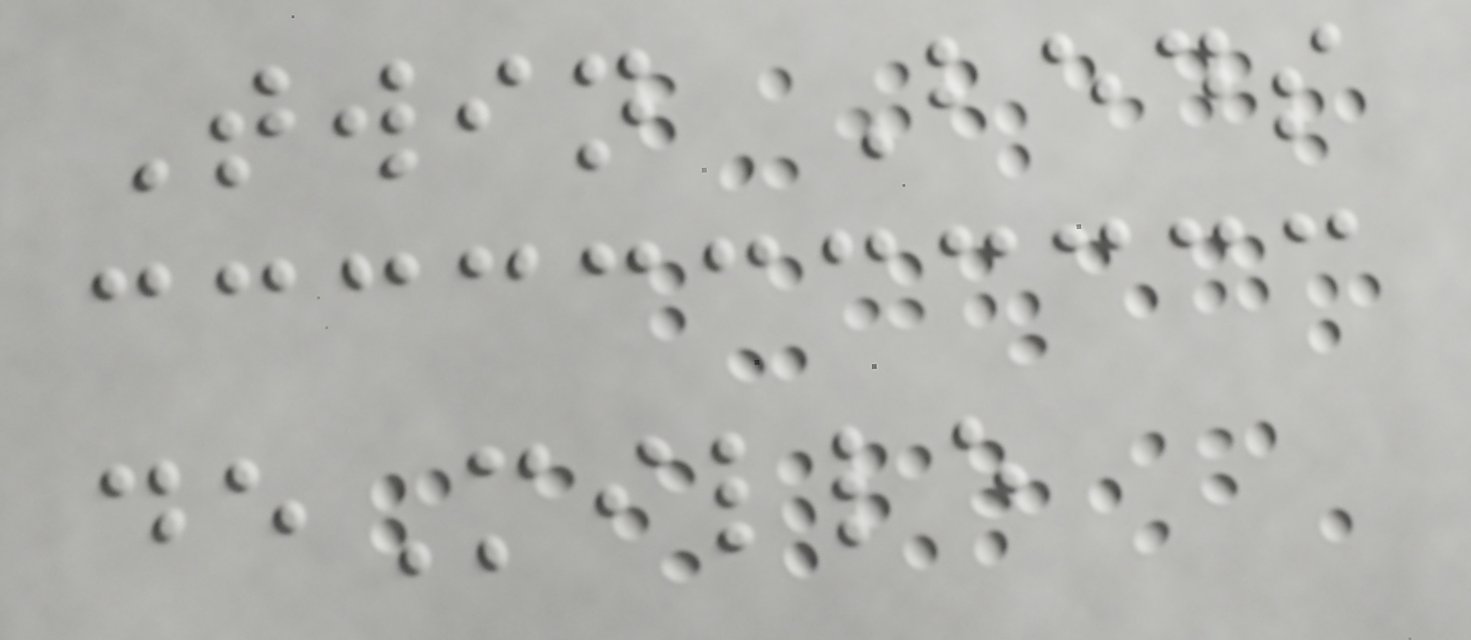Twin Beds
deMille
